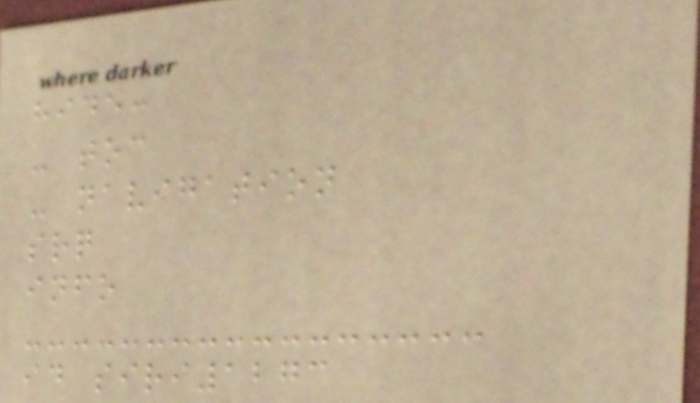hide:
- toc
- navigation
srq
info
id siri1273
